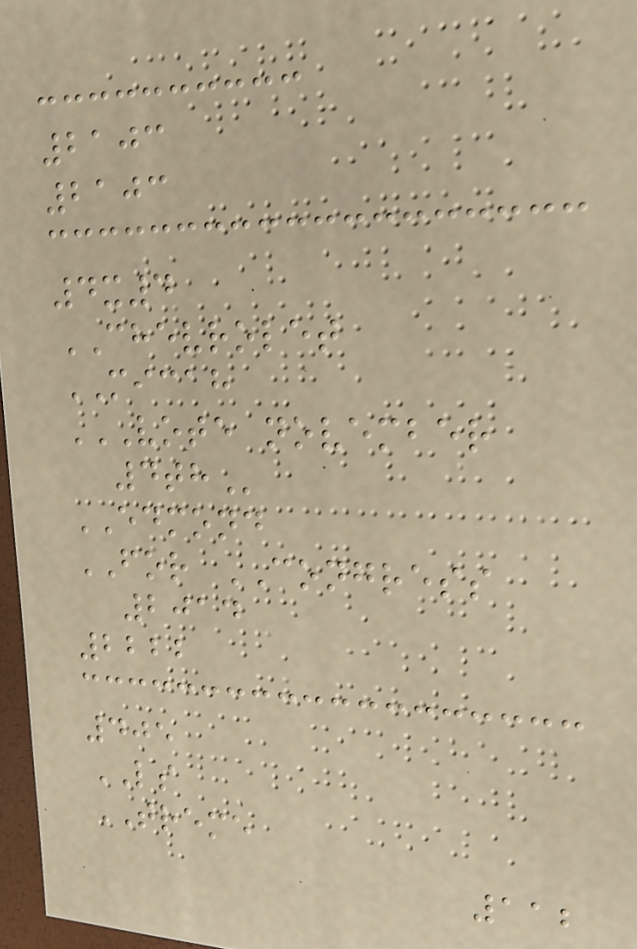2103
2103
4x4
CHEVROLET
MICAH
VOTE NOVEMBER
4TH
EDMOND
FOR CONGRESS
2014
2222
405
LS
TREME
112
